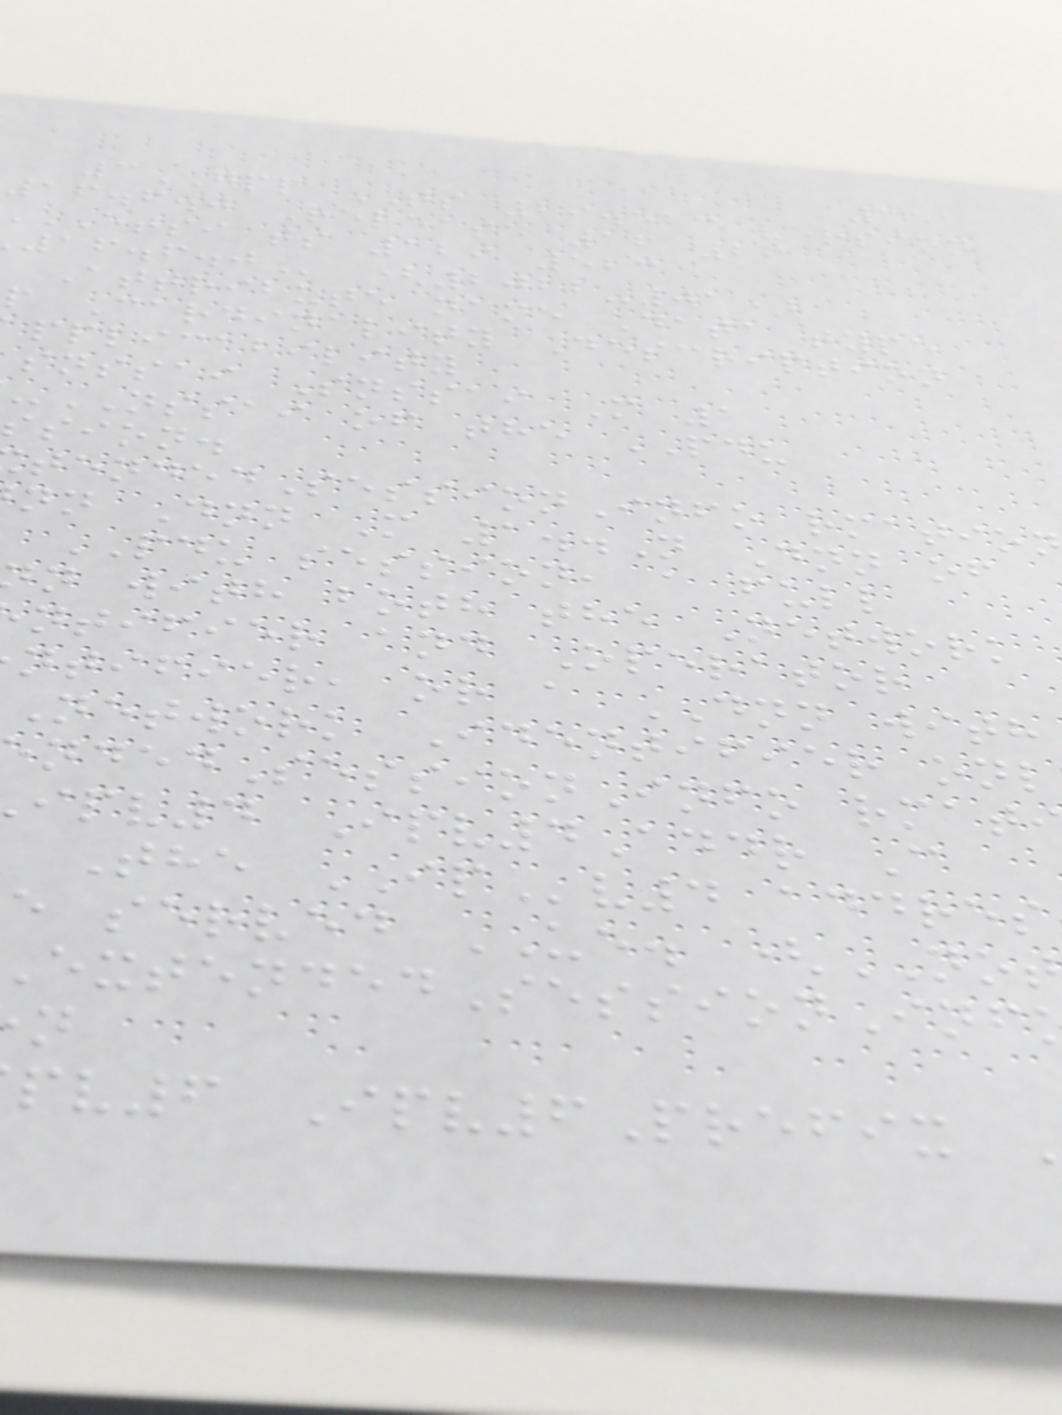151
3GPP TS 29.523 version
16.6.0 Release 16 29
ETSI ts 129 523
(2022-01)
Attribute name Data type
p Cardinality Description
pplicability
snssai Snssai M 1
-NSSAI of the PDU
sion.
tendedSessionInfo rmatio
nn Dnn M 1..N Dnn of
PDU session, a full
n with both the Network
ntifier and Operator
ntifier, or a DNN with
Network Identifier onl
ndedSessionInfo rmat
ipv4 Ipv4Addr C
The IPv4 addres
e served UE. (NO
pv6 Ipv6Prefix
